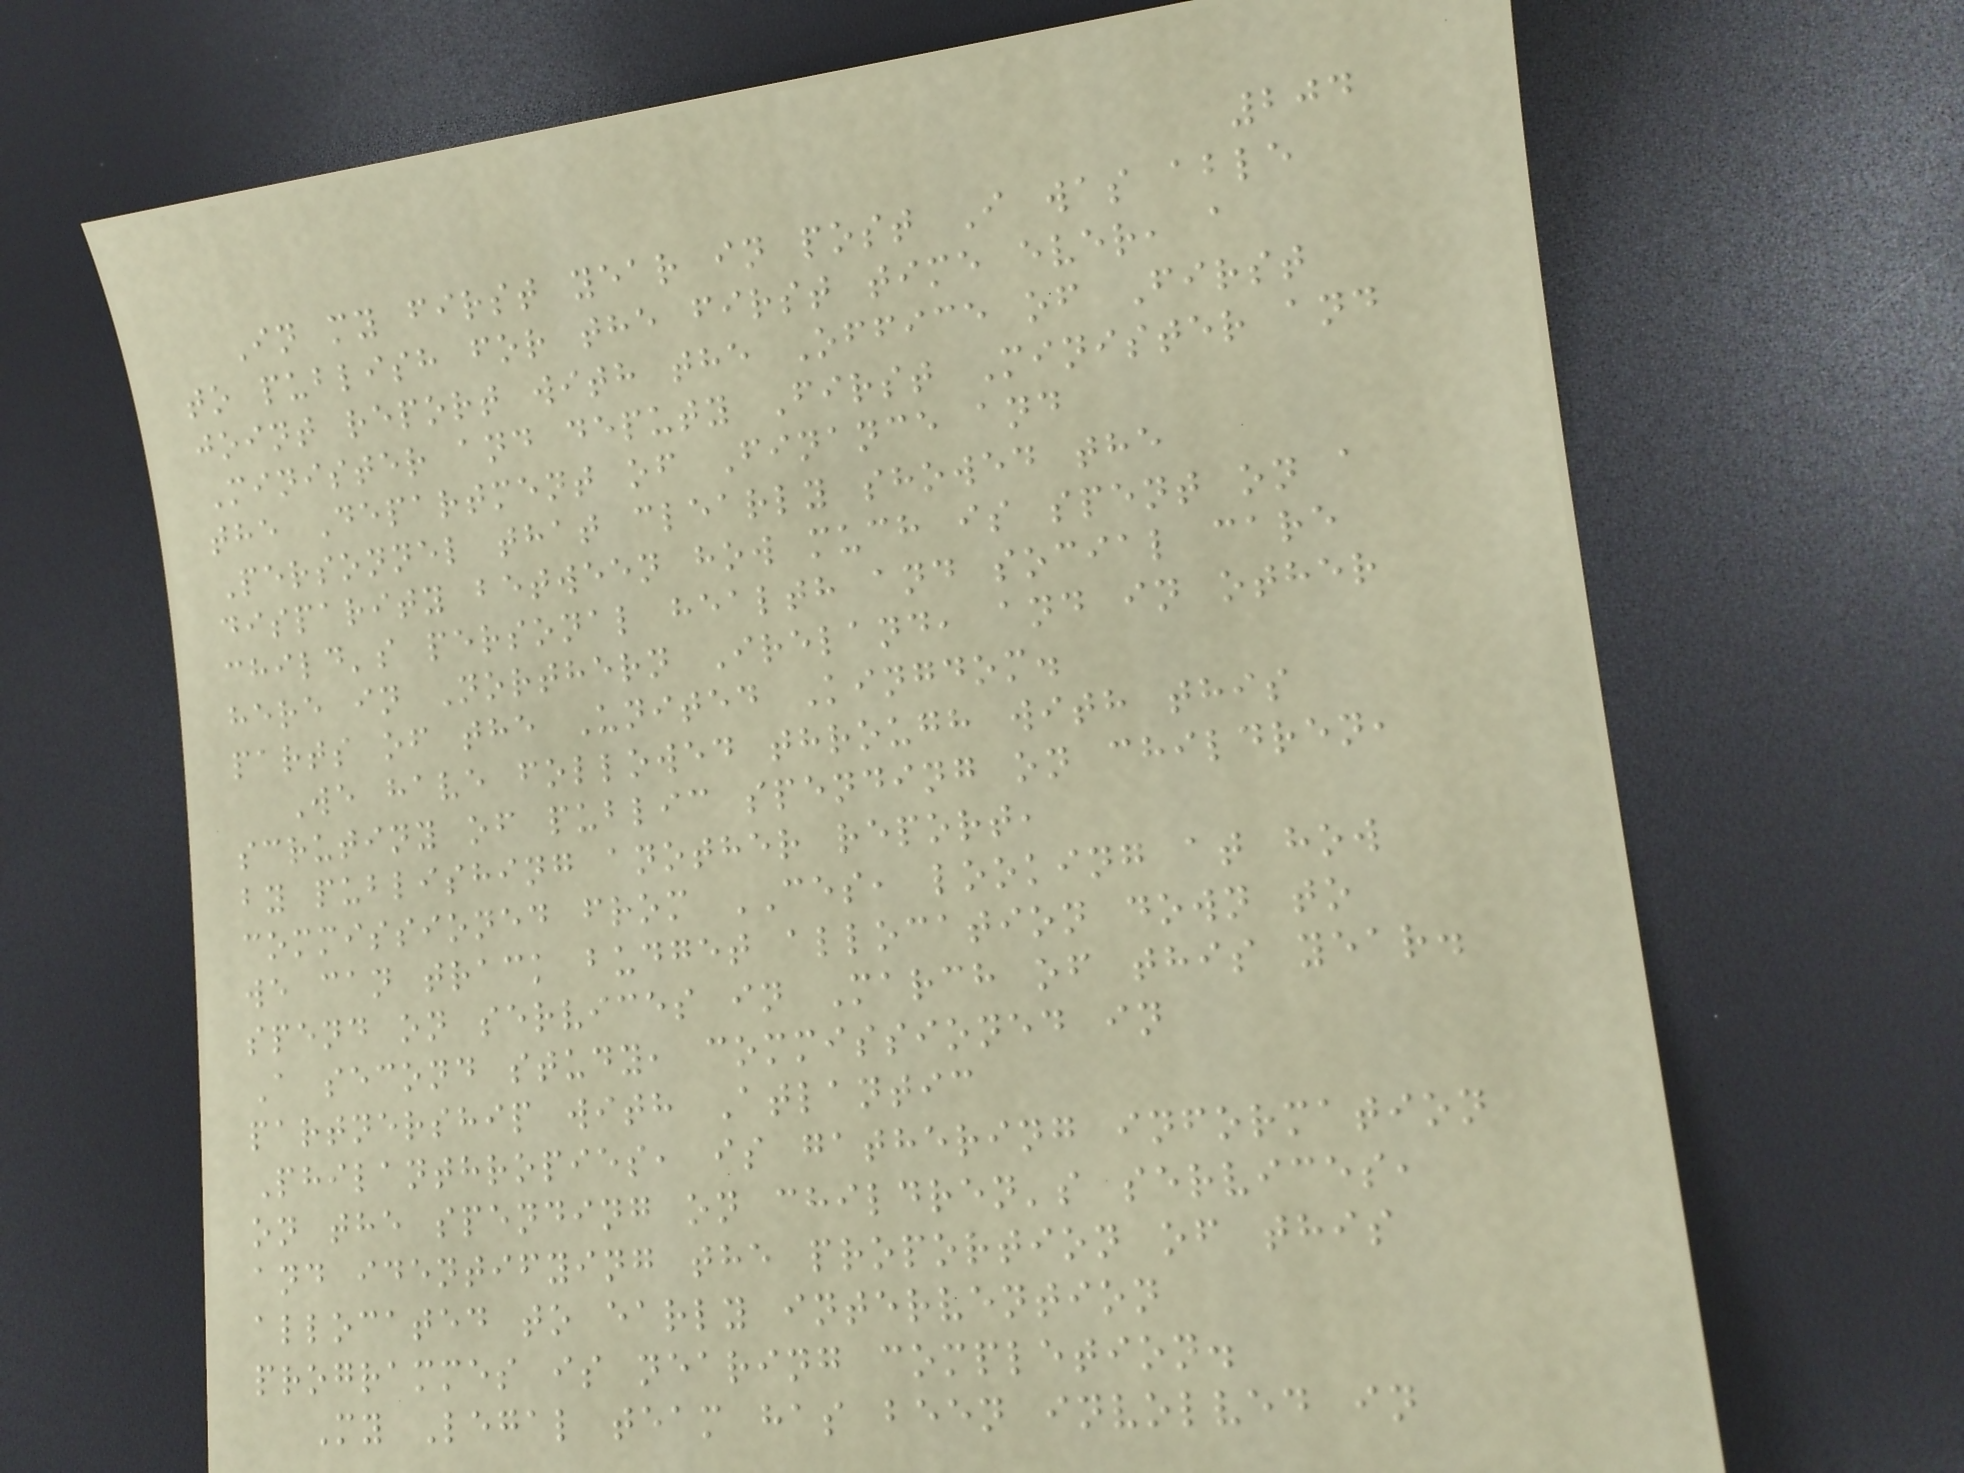204
In my first year in post I was able
to publish for the first time ever, a
joint report with the Office of First
Minister and deputy First Minister and
the Department of Finance and
Personnel that clearly showed the
disparity between how much is spent on a
child's personal health and social care
here in Northern Ireland, and in other
parts of the United Kingdom.
We have followed through with this
scrutiny of public spending on children,
by publishing another report,
commissioned from CES, looking at how
we can track budget allocation down to
spend on services in March of this year.
A second study, commissioned in
partnership with Atlantic
Philanthropies, is gathering information
on the spending on children's services,
and identifying the proportion of this
allocated to early intervention
programmes is nearing completion.
My Legal team has been involved in
